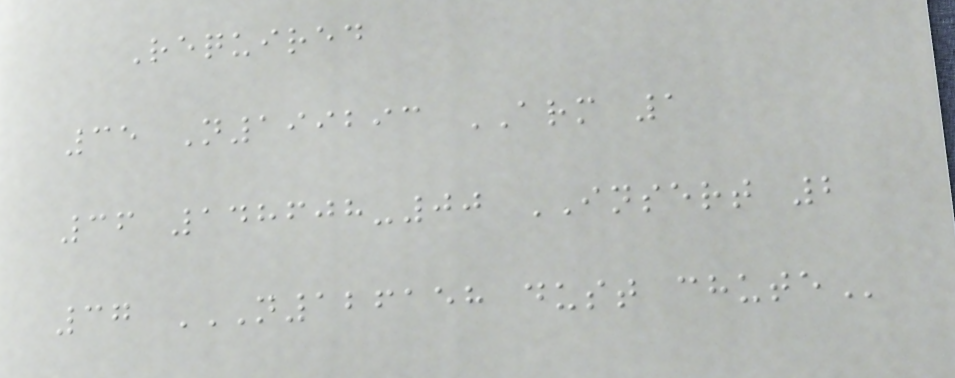Required
35 N199293 ARM 1
36 148608-00 INSERT 2
37 N126158 DUST CHUTE
